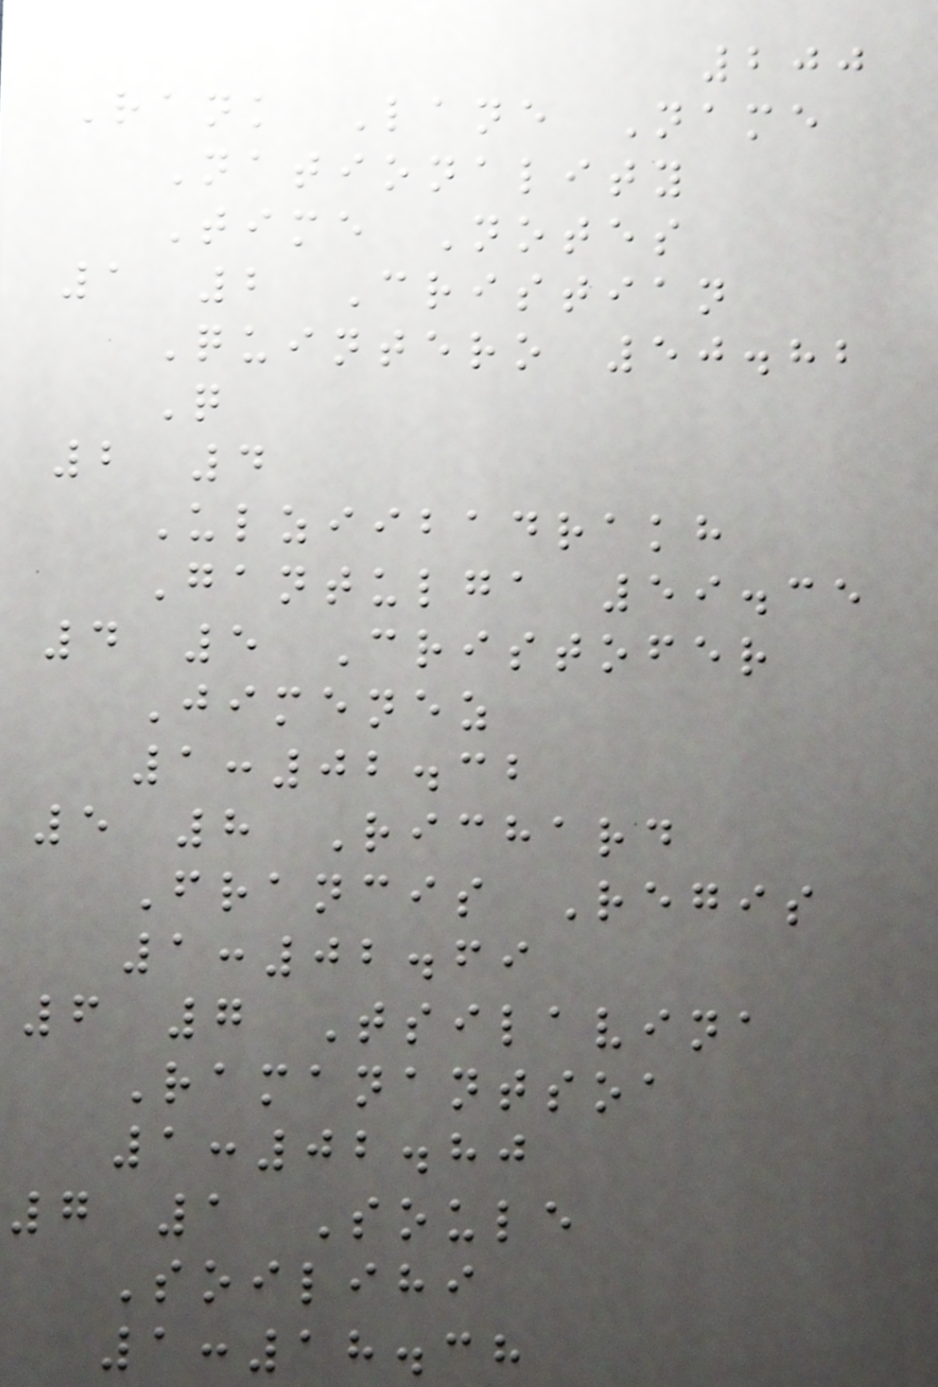200
Rank Lane Name
Nationality
Time Notes
1 2 Cristian
Quintero 50.82
Q
2 4
Ulziibadrakh
Gantulga 59.35
4 5 Cristofer
Jimenez
1:02.32
5 8 Richard
Francis Regis
1:02.69
6 7 Tsilavina
Ramanantsoa
1:02.80
7 1 Soule
Soilihi
1:18.38
